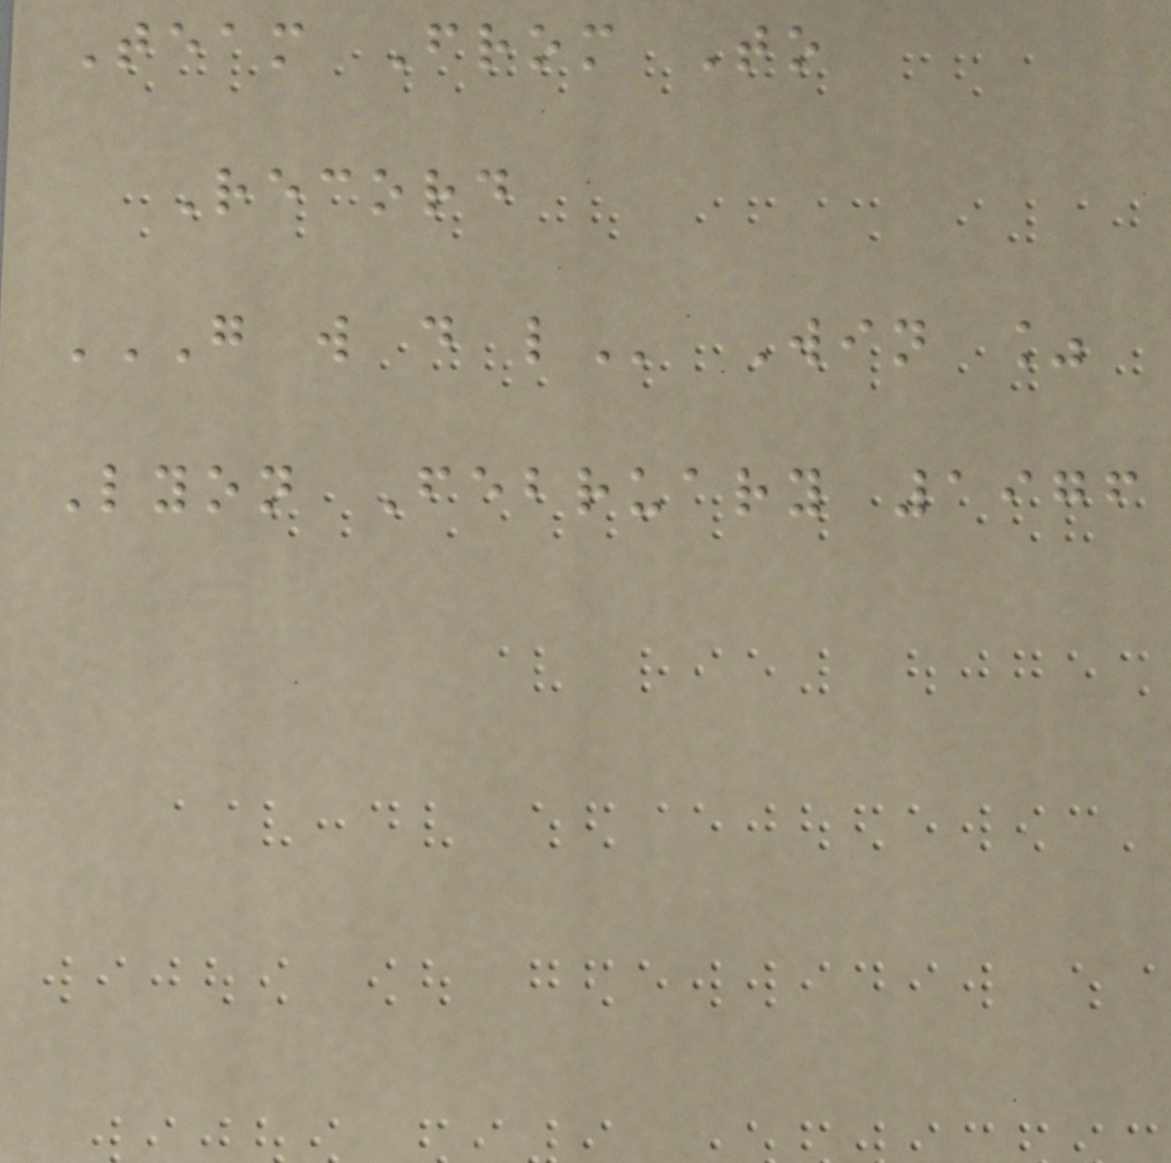Team From To
Record
G W D L Win %
Lyon February 1976
